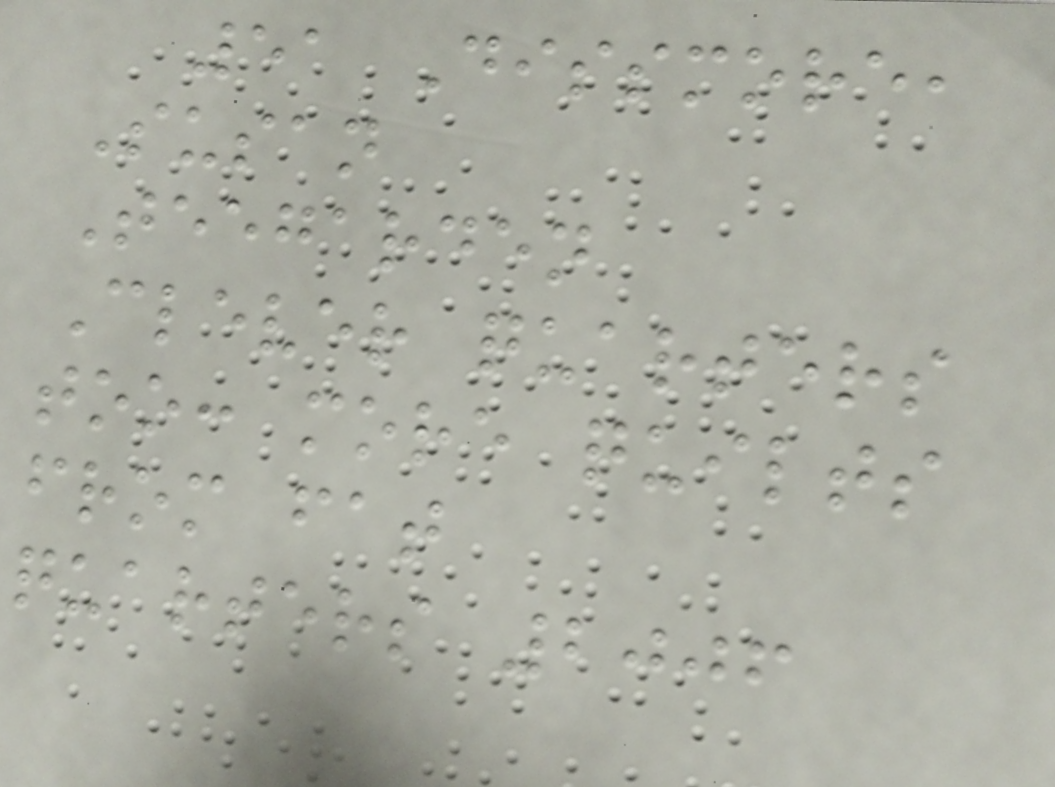51 Dissmore,
Susan
Teegarden
Clever quarters
too: more quilts
from fat
quarters 2006
